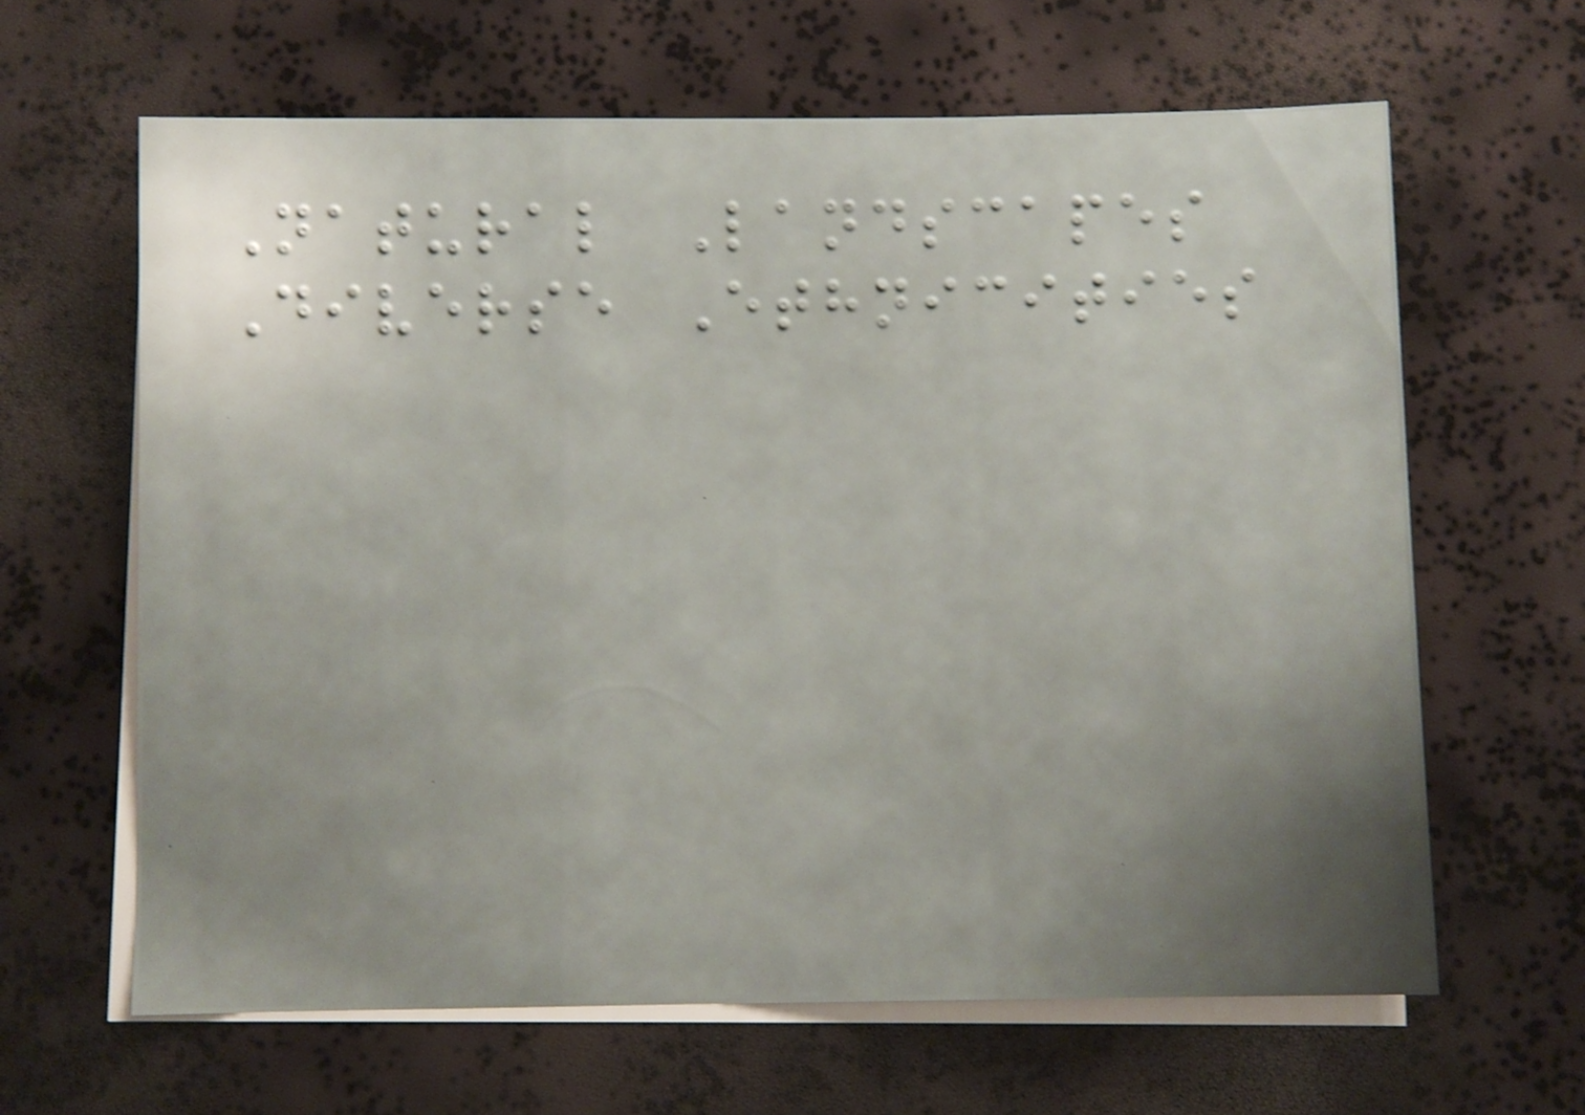Natural Landscapes
Diverse Ethnicities
